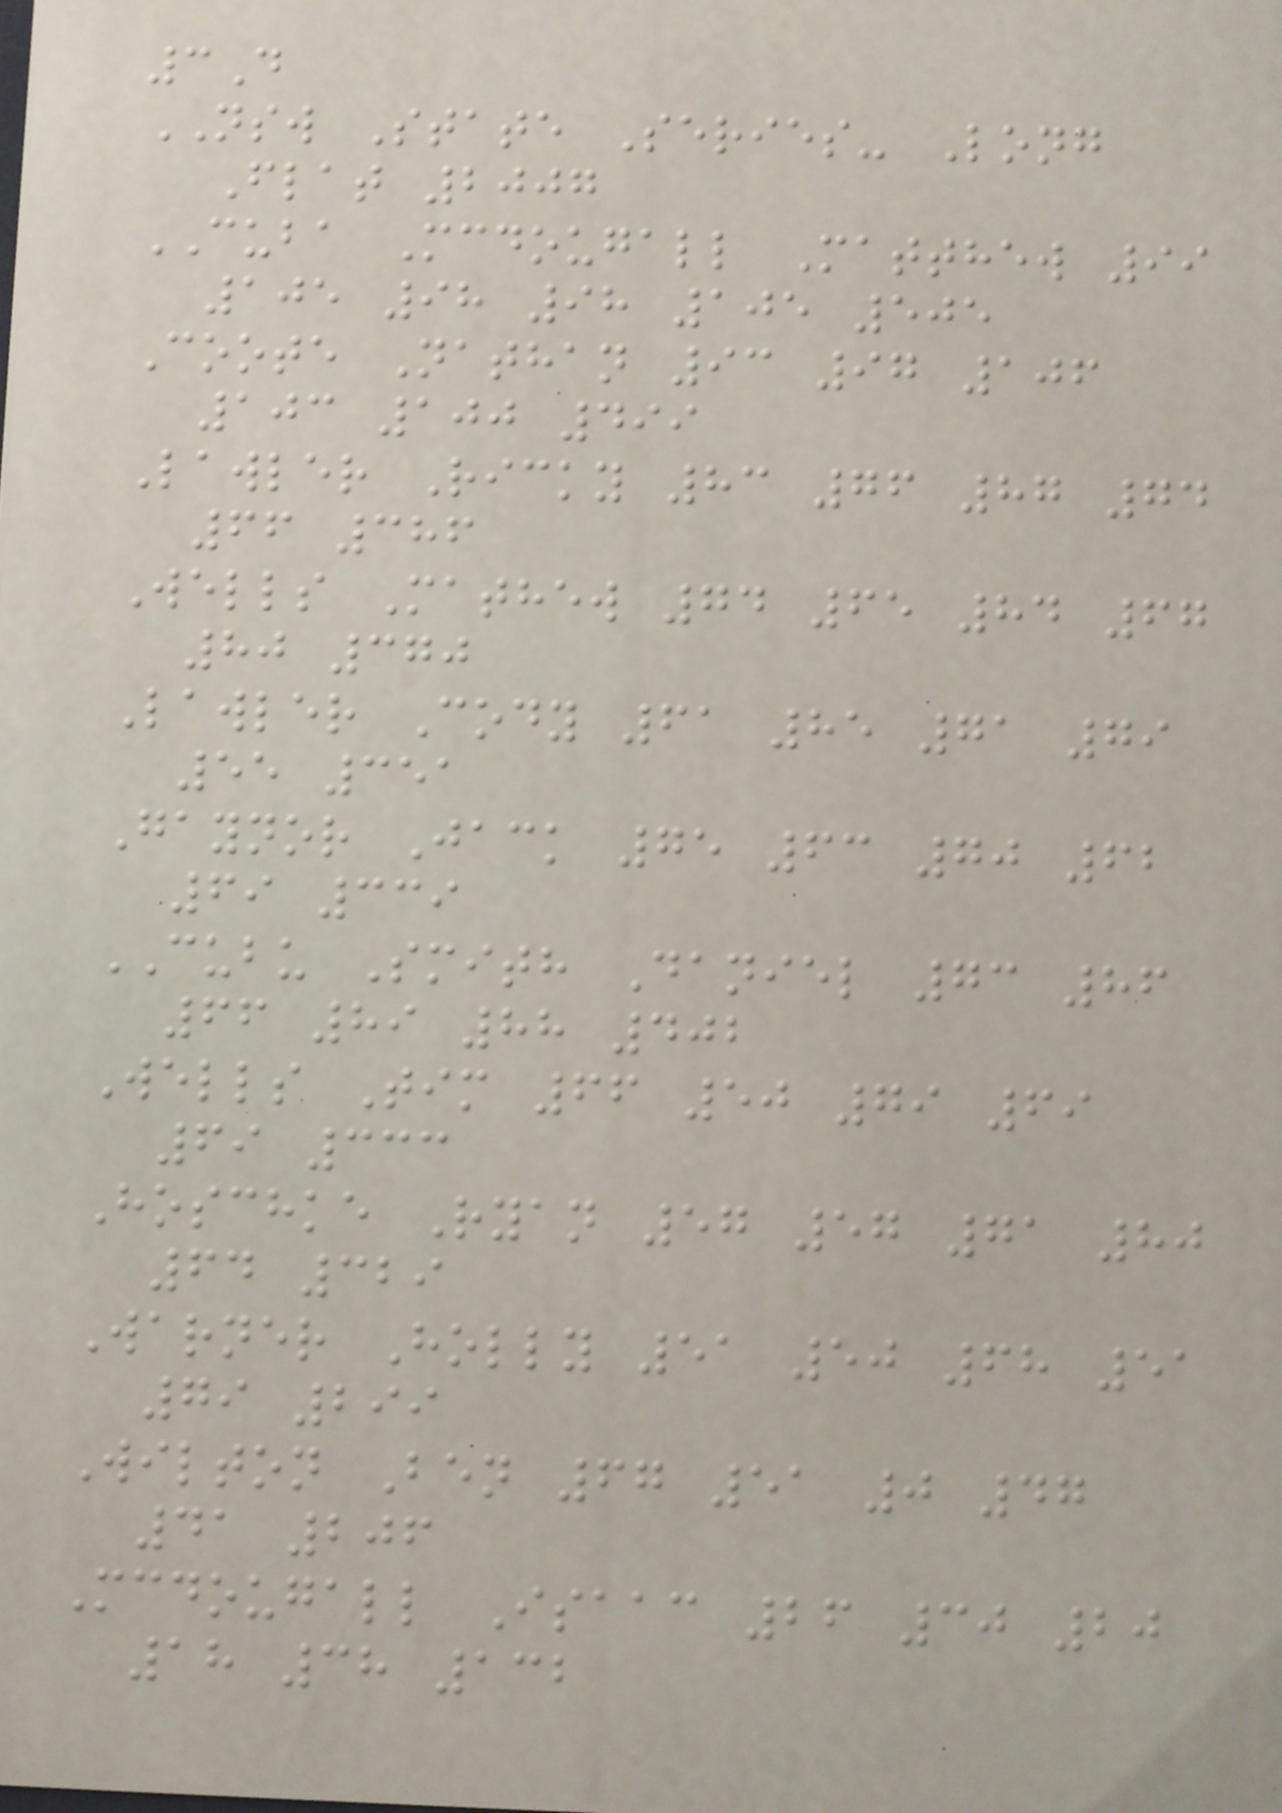3D
NSW State Series- Long
Flat 2007
CUBA Mcdougall Matthew 99
105 98 98 105 505
Coote Nathan 93 97 106
103 100 499
Lawler Ricky 83 76 87 74
66 386
Wells Mathew 74 65 84 67
80 370
Lawler Cody 61 85 71 79
55 351
Gaynor Jack 75 63 70 62
69 339
CUBU Smith Daniel 73 86
66 89 88 402
Wells Tim 66 50 79 69
69 333
Hoschke Ryan 57 57 71 80
64 329
Warner Holly 51 50 68 51
79 299
Wilton Ben 67 51 0 47
41 206
Mcdougall Isaac 26 30 20
18 38 132
